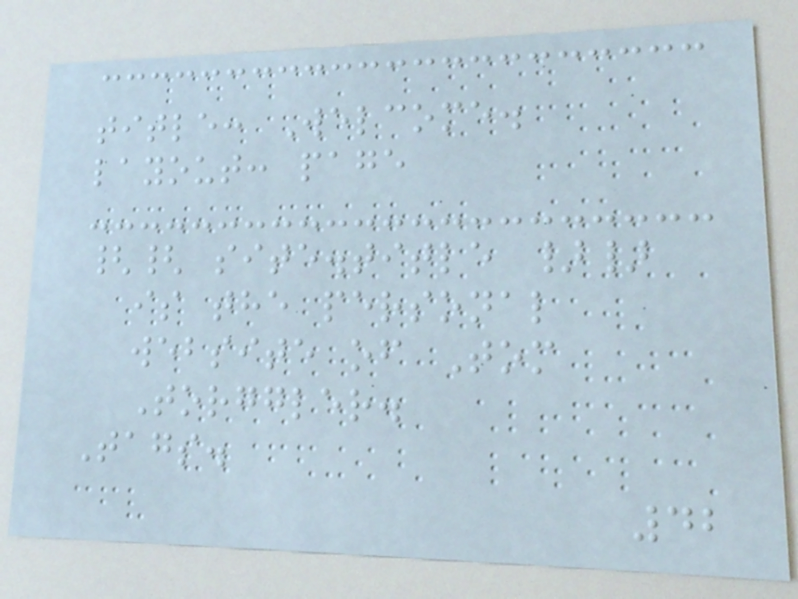title: Welcome.
layout: page
{{ site.title }}
is the personal
website of Tom
Torggler.
Tags.
42
